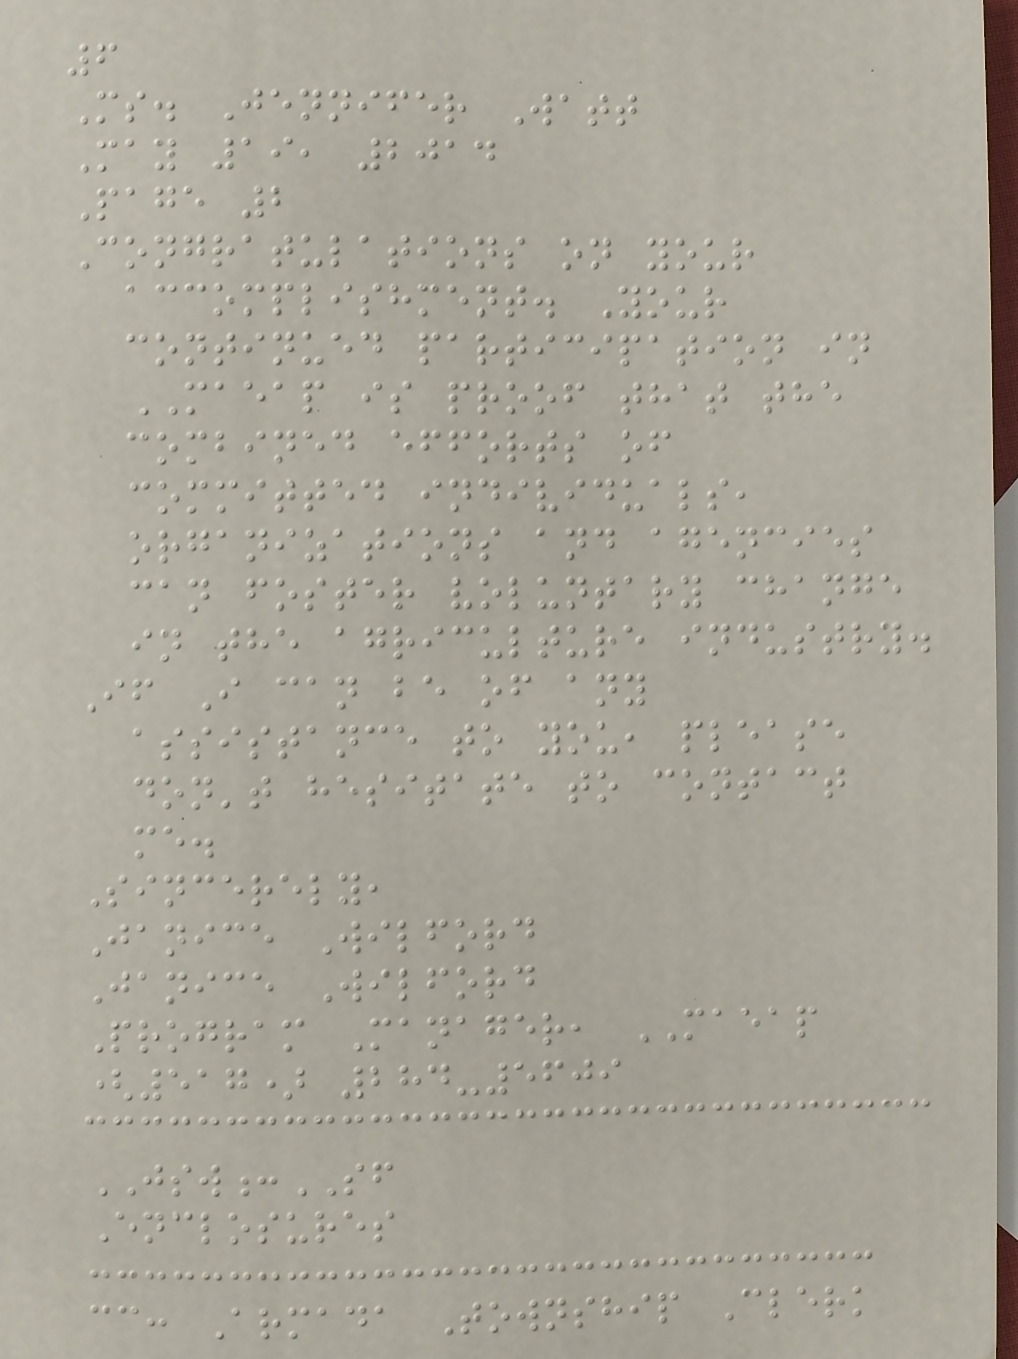6
Ms. Jennifer Watt
May 19, 2014
Page 2
Congratulations on your
accomplishment. Your
continued participation in
MAEAP is proof that the
combined efforts of
committed individuals,
organizations and agencies
can foster voluntary change
in the agriculture industry.
If I can be of any
assistance to you, please
don't hesitate to contact
me.
Sincerely,
Janice Wilford
Janice Wilford
Program Manager, MAEAP
(517) 284-5609
JSW:SF
Enclosures
cc: Armada Township Clerk
